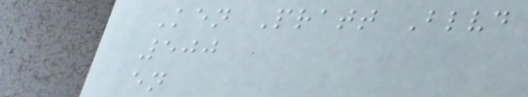Ken Pratt Blvd
500
en
